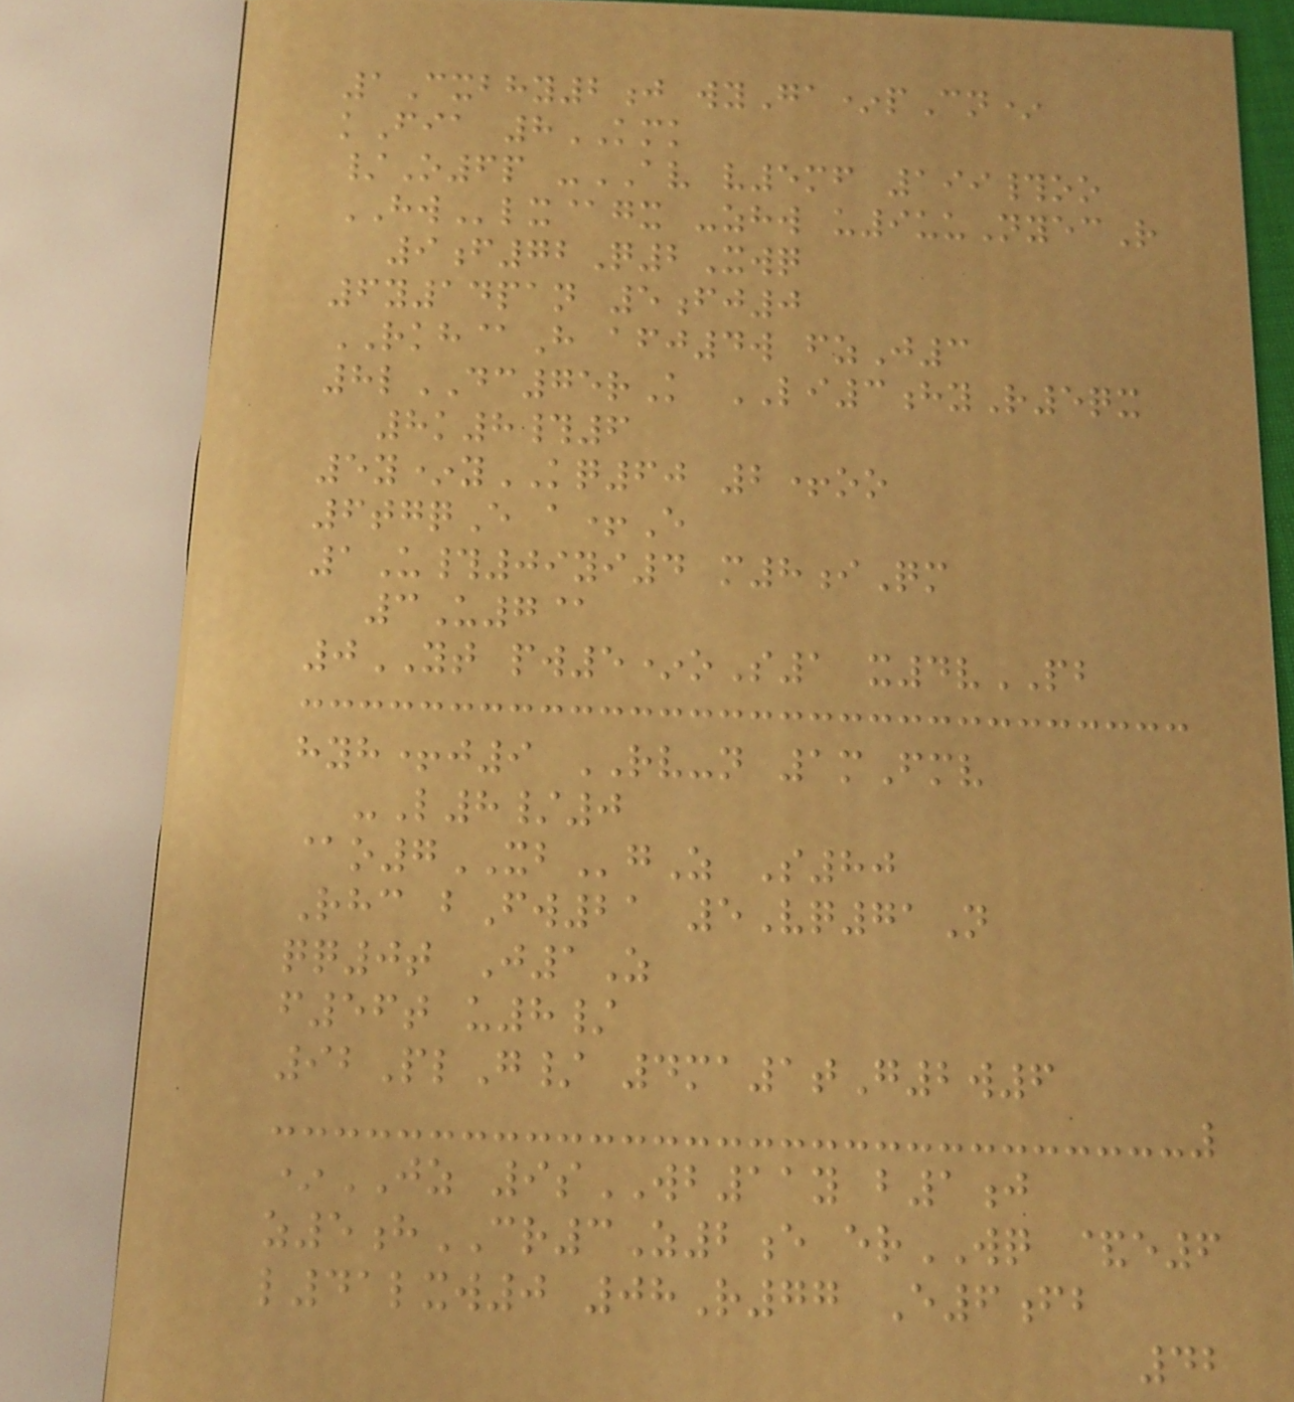1Cxbhy2j wyGa*pCn*
kFia 8KMK
/O6p -AV v5mf 199#oo
HWlx@gx -zhw u9uuNyecR
9f72Q2Xwq
6y14pan 5fj0
RKH@H afj4w fzJ3
8lDC75rK LI3hyR5qx
8k8#6
5y*yKQ60 2+oo
6tgqE a+E
1U#09yi4 m8iQm
3U7@
0YT pw5*oS1 x4vPB
hyh+j9 RV-n 1mFmv
-L8/0
@o7XBgZ S80
Rhc bFw21 5Vq71N
qq0t J1Z
f56t u8/
92PlG/ 4ma1tG2w6
*JZ 9sWB11y b1j
z5hCR3Z2e erWQ &e6
l41lxw0 08R77 E6fb
42
